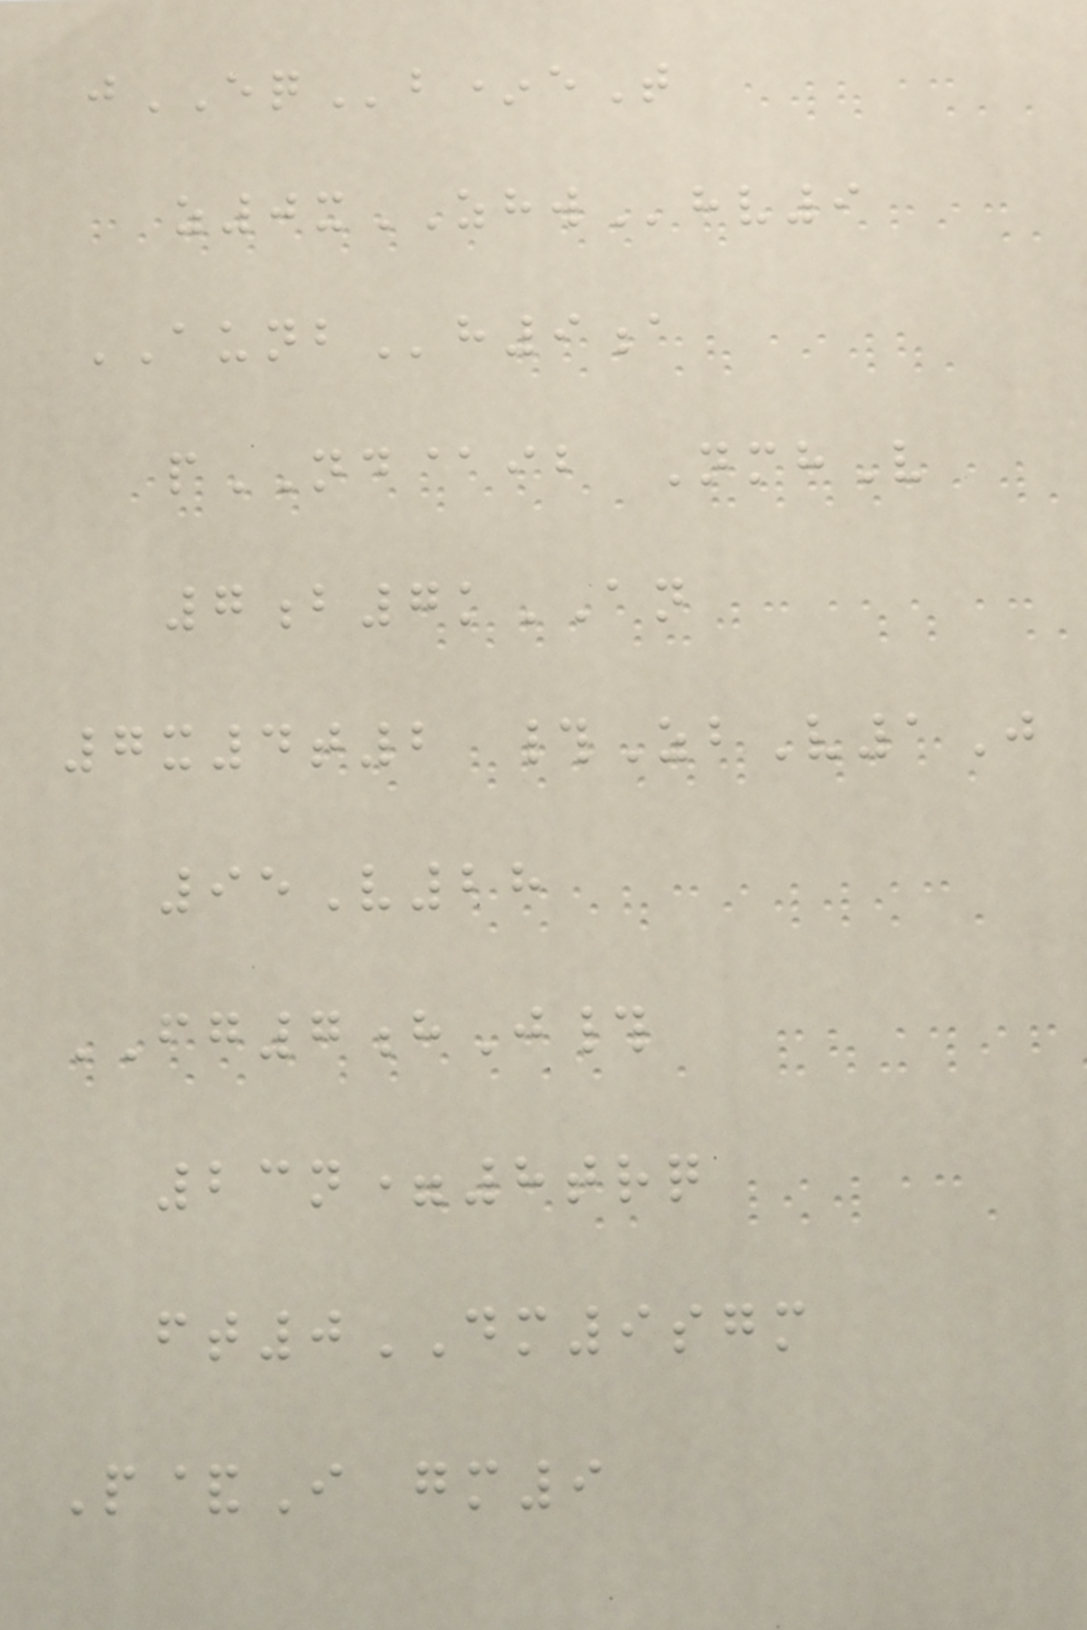jEQb*eT
z0xZHWhv9
AUNBh9a
pND@ib NmhV
7b7kAN
7x4t2 #ZbV1J
95V28
FG7hJ#
23n=8trq
ft0DM9sgm
P&I gm9
